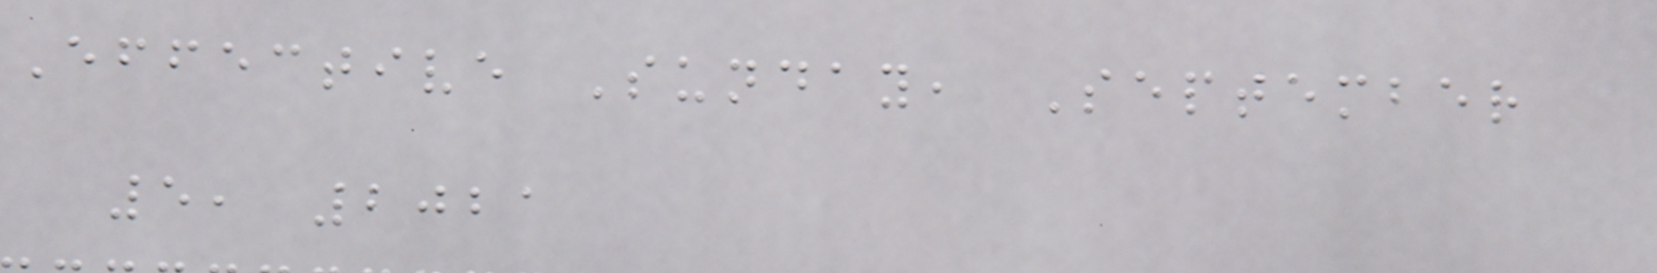Effective Sunday, September
5, 2021
